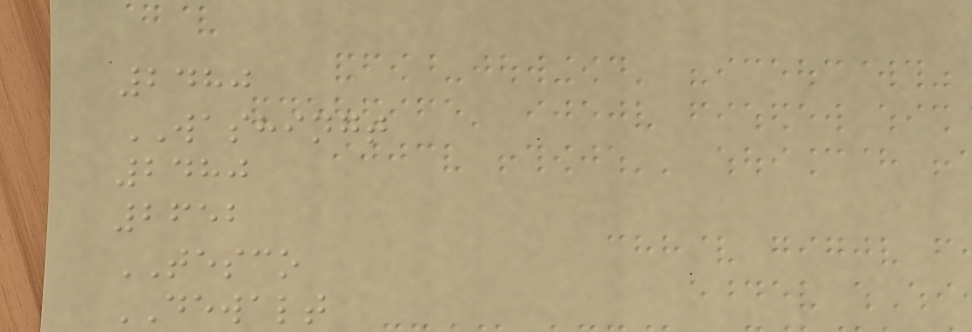2480
WASHINGT
2480
2652
TESCO
DEWALT
